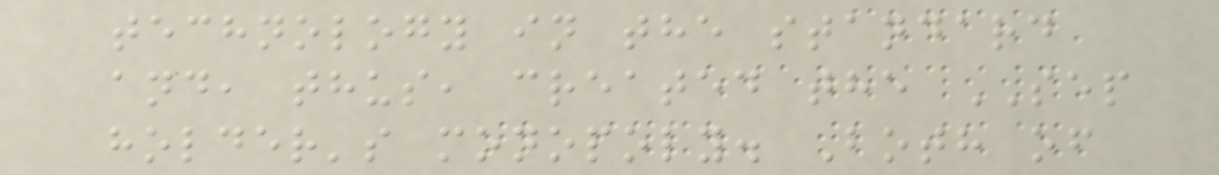technology in the standard
and, thus, created the SEP
holder's monopoly. Both of
